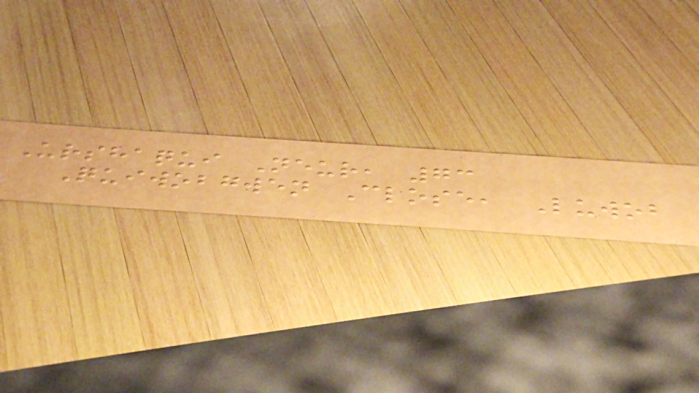Urshaqui Neur, 73
Quiwobgwen Close, Luwob
